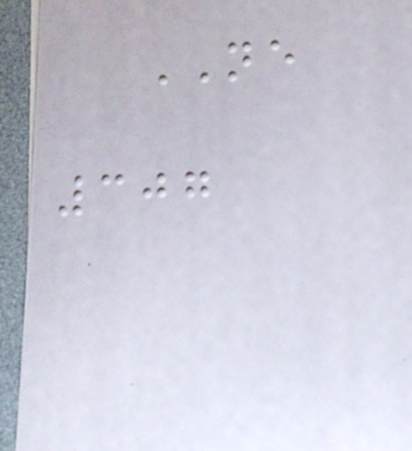NE
307
